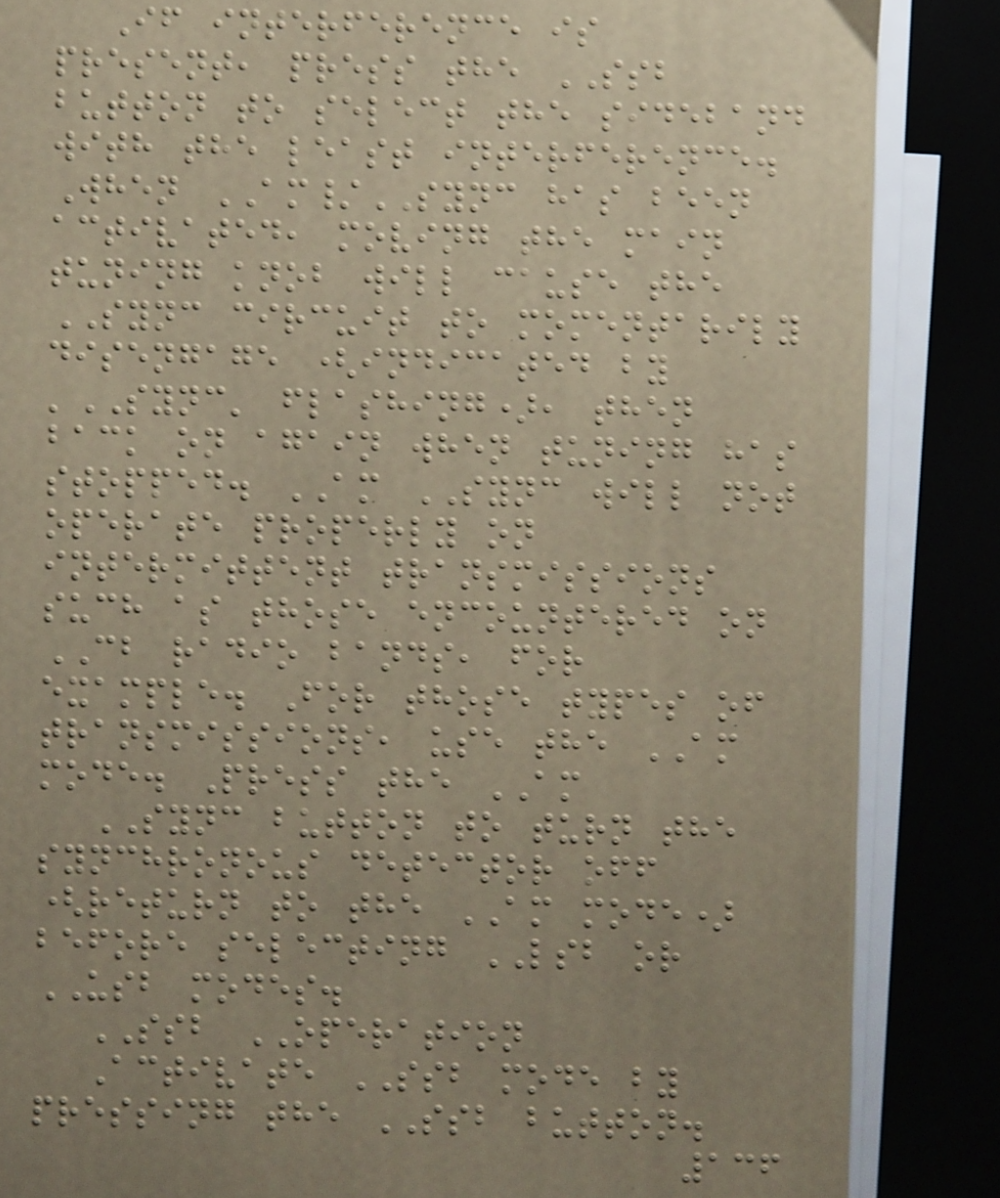If interference is
present, press the SSB
button to select the sideband
with the least interference.
When AM/SYNC has been
activated, moving the main
tuning knob will cause the
SYNC circuit to momentarily
disengage (indicated by
'SYNC' flashing), then
back on again when tuning has
stopped. AM SYNC will not
operate properly on
intermittent transmissions
such as those encountered on
CB radio bands, for
example. For those types of
transmissions, use the AM
mode. Press the AM
SYNC button to turn the
synchronous detector off
(return to the AM mode)
before selecting LSB or
USB modes.
SSB OPERATION
Activate SSB mode by
pressing the SSB button.
136
